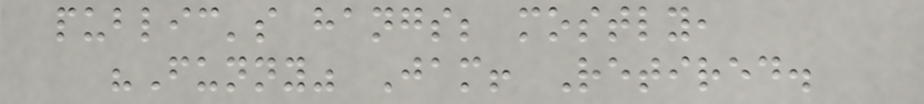public's hangs; mostly,
"Funny" Jam! Retired.
